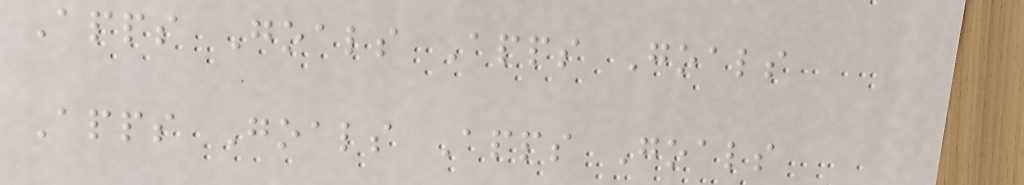Apps Goals Apps Goals
Apps Goals Apps Goals
